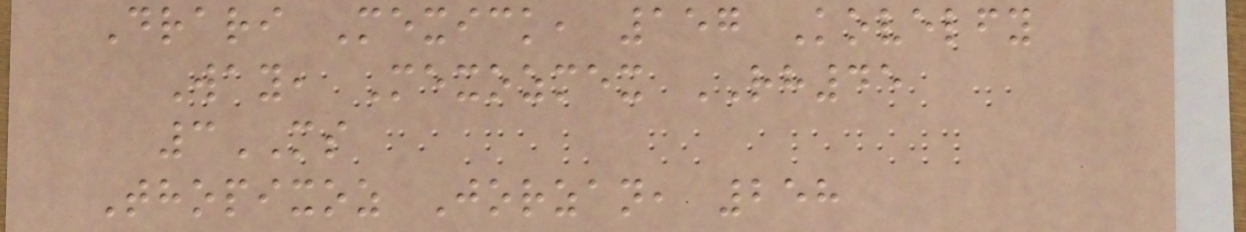Drari Mexick, 157 Kovelfy
Way, Mexozmex RH45
3MS
Thopixoz Jorzan, 258
